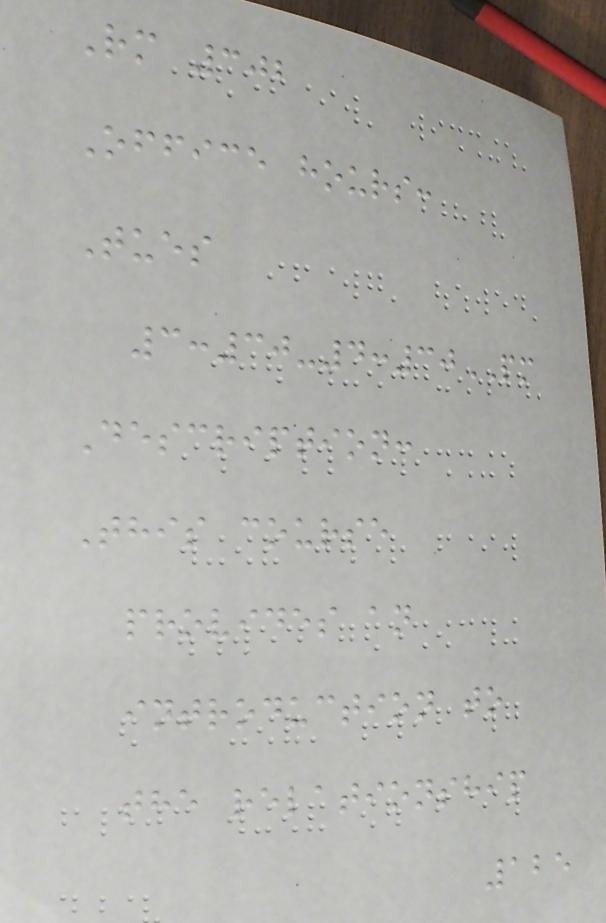Rm 302
Office hours:
Tues
3:30-4:30PM
Description:
This course
provides an
introduction to
the relationship
125
